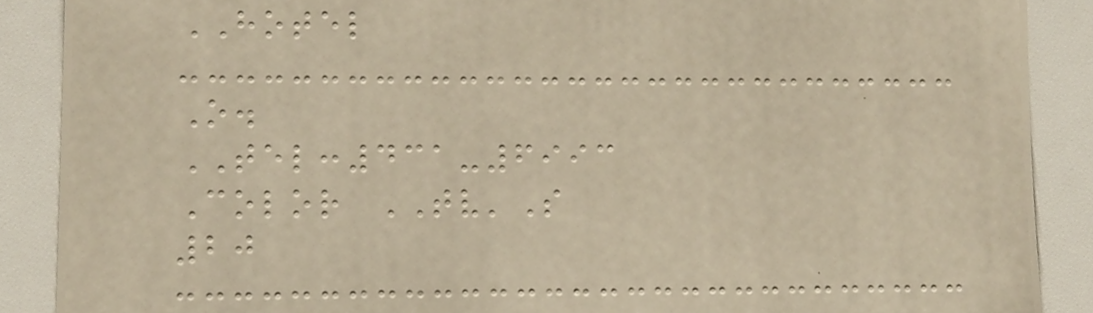HOTEL
O.
TEL:431-6993
Color TV'S
20
